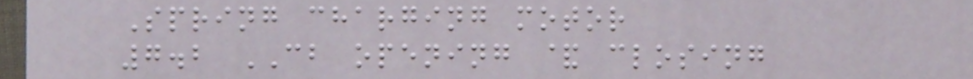Spring charging motor
7.2 CB opening & closing
